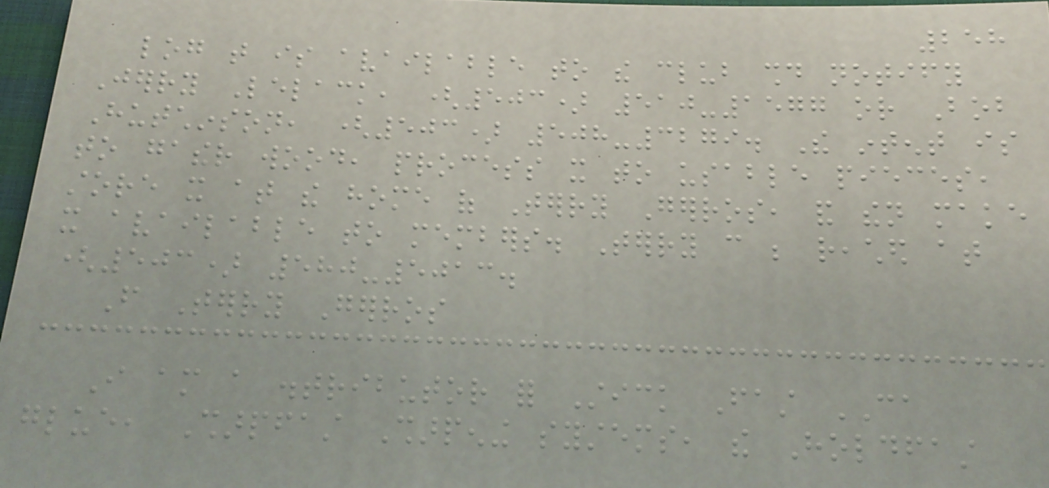258
log that is available to the club should notify
Jerry Lelack, (503) 510-1577 or Bob
Hutchinson, (503) 508-3279. The intent is
to gather wood, process it to usable pieces,
store it at the home of Terry Gerros, and then make
it available to members. Terry can be reached at
(503) 580-5013.
From Terry Gerros
I am a distributor for Stick Fast CA
glue, Sharpfast Sharpening systems, the Holdfast
